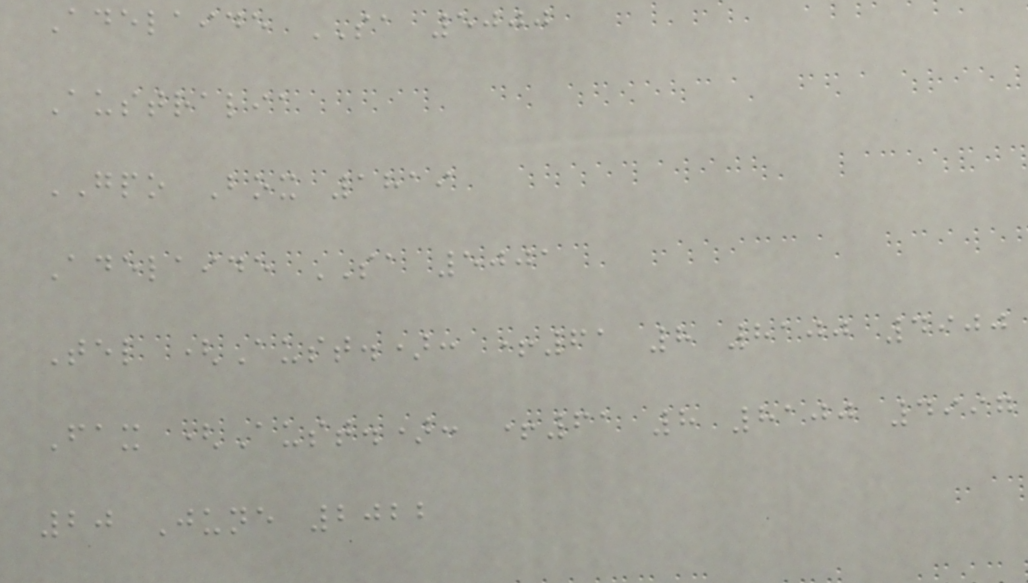Adelaide SA 5000
Australia
GPO Box 1819
Adelaide SA 5001
Tel (Aust.): +61 8 8100 4900
Fax (Aust.): +61 8 8100 4997
20 June 2022
